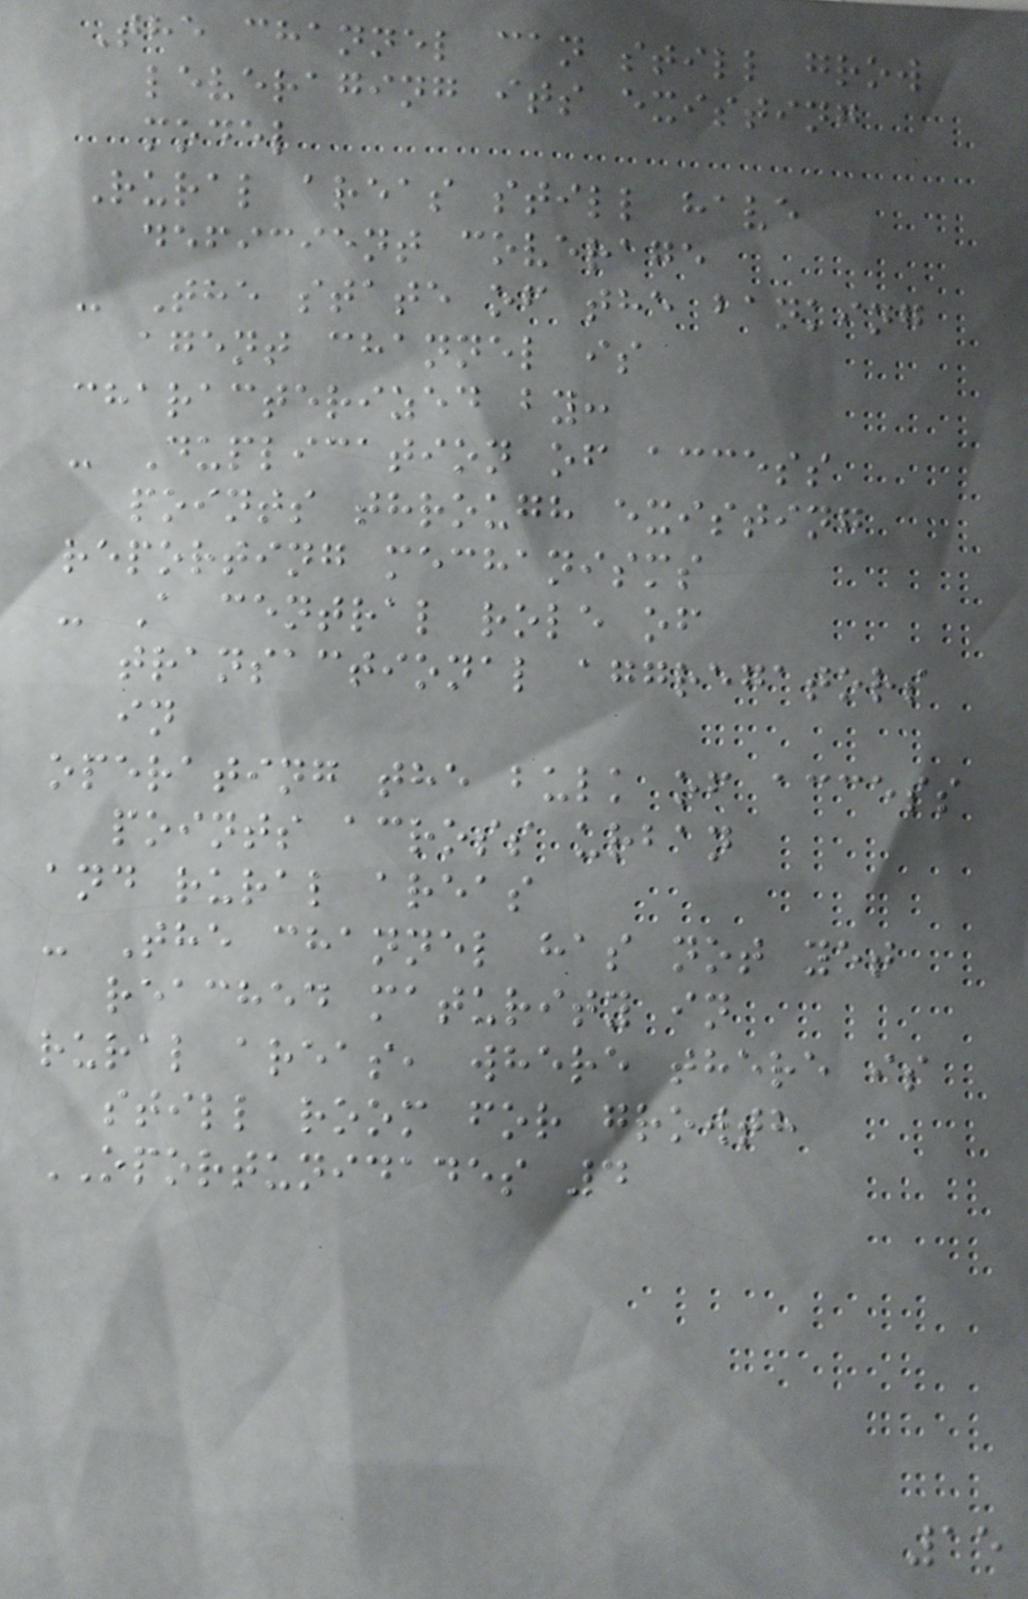The channel can still grow
leveraging its existing
model
Rural areas still have
deficient coverage
- The state of the banking
agent channel is
characterized by:
- Duplication of access
points through existing
reporting mechanisms
- A central role of
transactional aggregators
in
operating the bulk of access
points across urban
and rural areas
- The channel has not yet
reached maturity in
rural areas, where there is
still room for growth
OPORTUNIDADES 4
15
